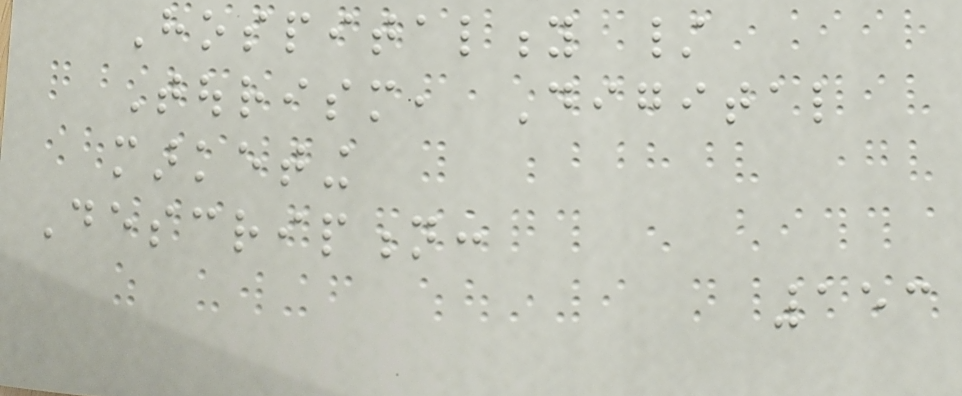Hospitality /
Tourism, Digital
marketing
Description:
153
